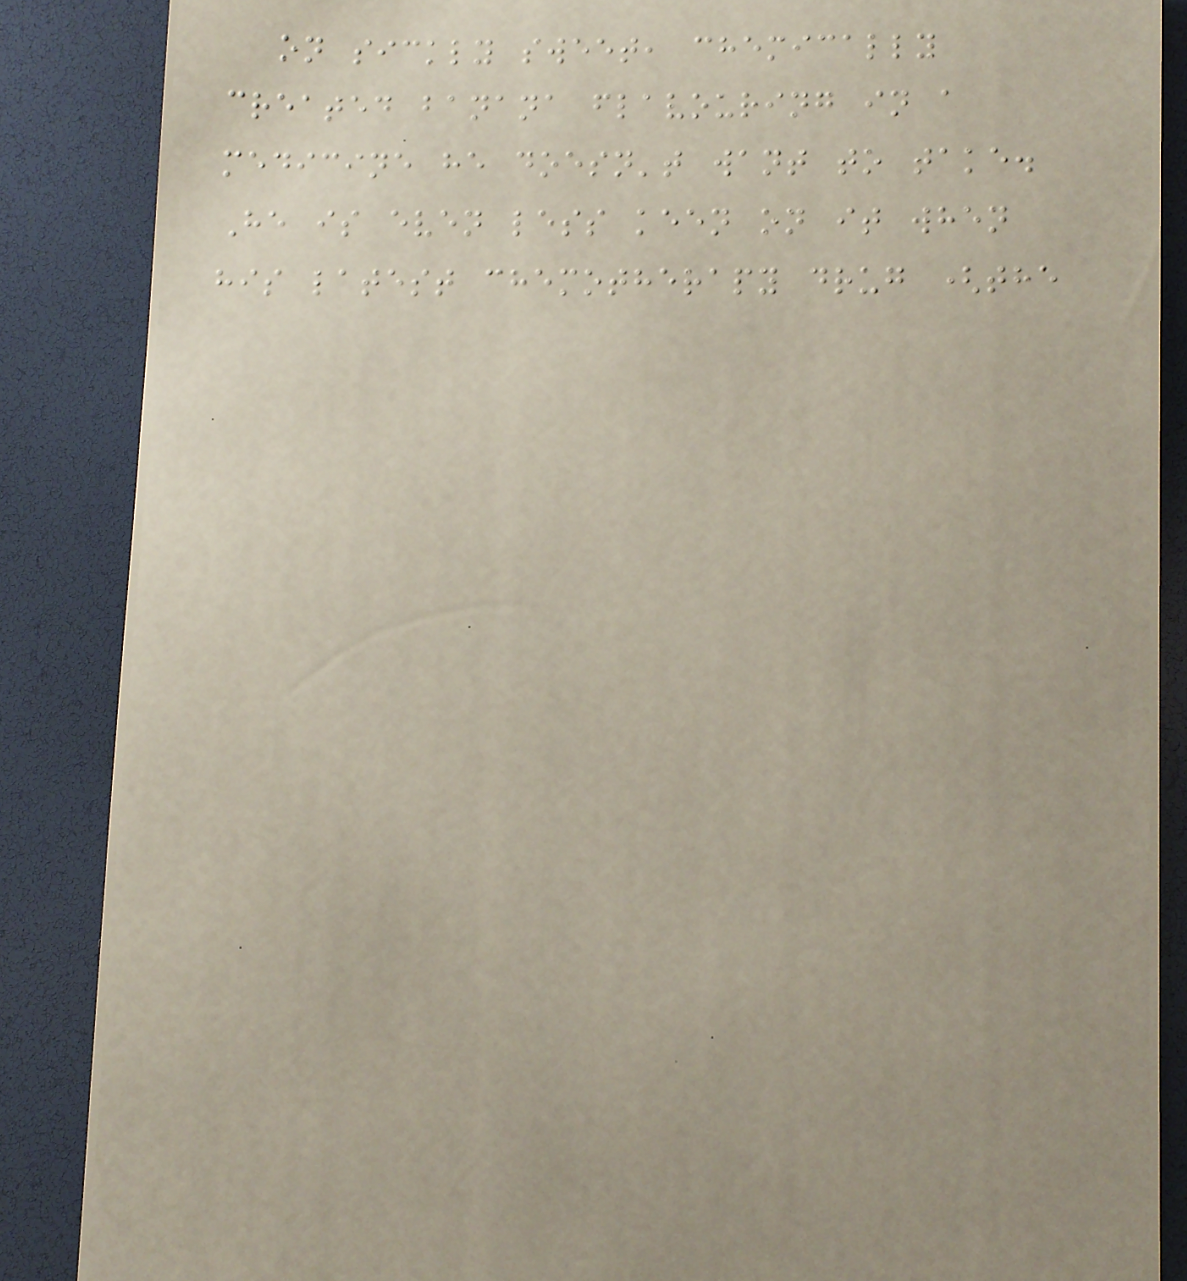on sickly sweet, chemically
created banana flavouring in a
medicine he doesn't want to take.
He is even less keen on it when
his latest chemotherapy drug (the
